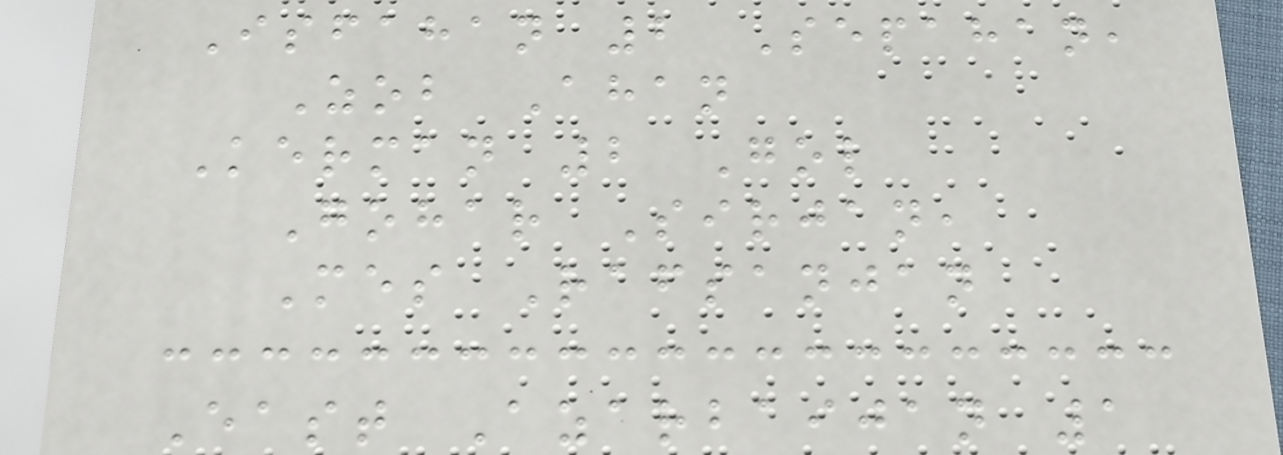Isfahan 2 Sepahan,
Zob Ahan
Kerman 2 Gol
Gohar Sirjan,
Mes Rafsanjan
East Azarbaijan 1
